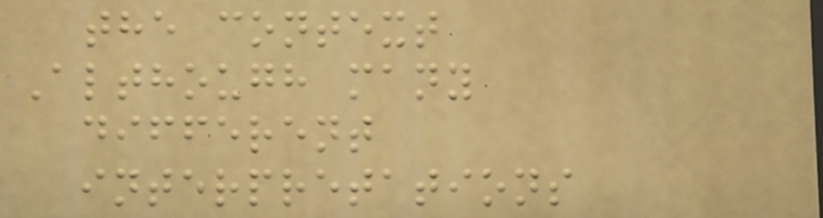the context
Although many
different
interpretations
